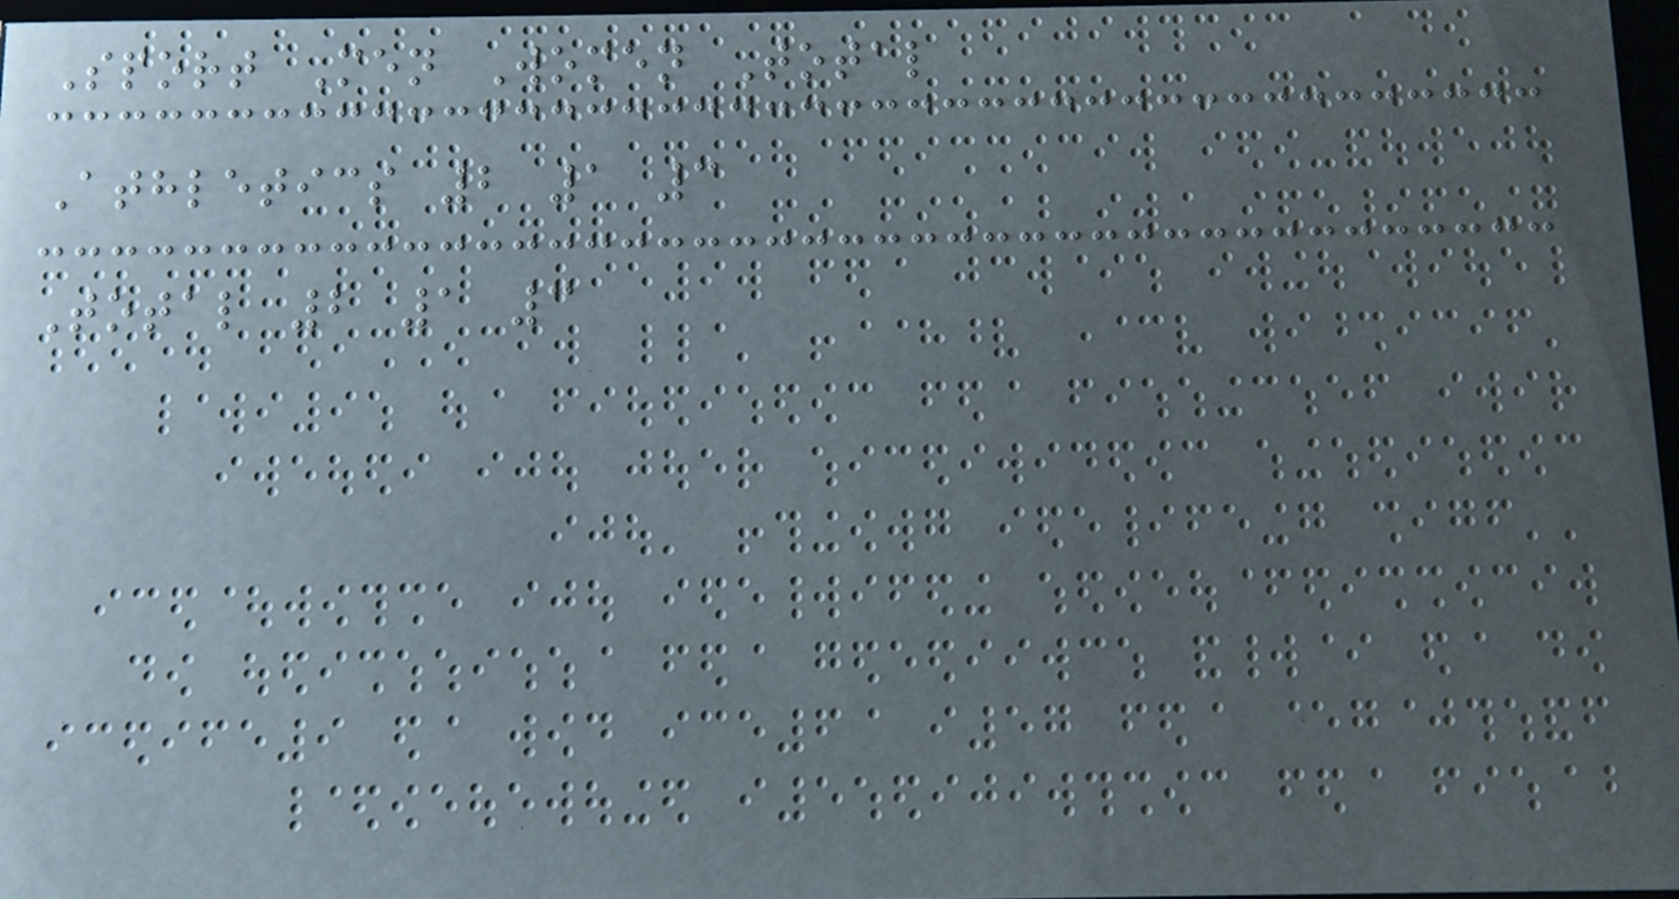Sport Men Women Total
Athletics 2 1 3
Total 2 1 3
